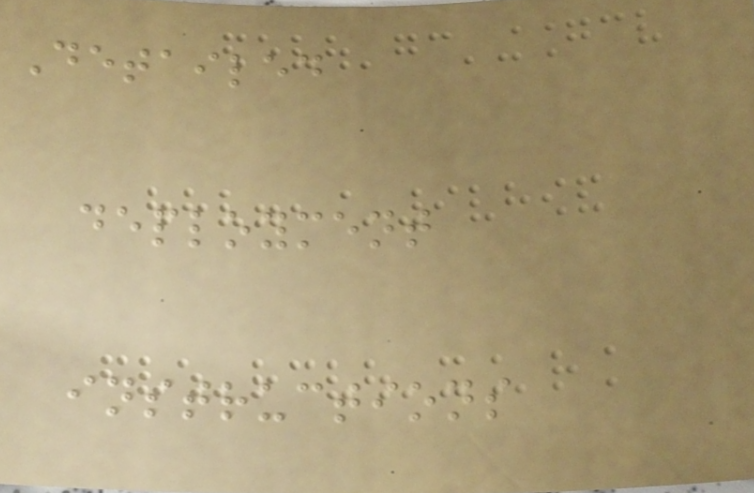Detailed
deployment
instructions
